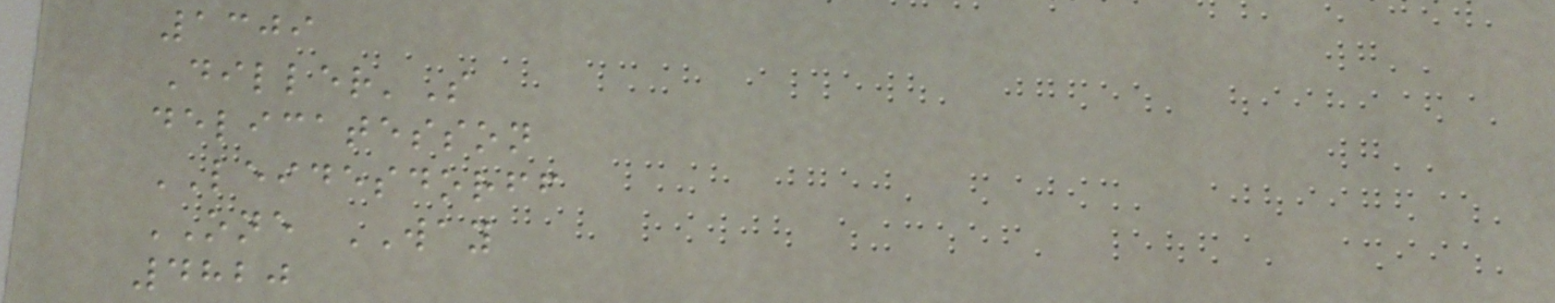1309
Diller'S
delicatesson
LEIDESDORFF
ONE WAY
4820
